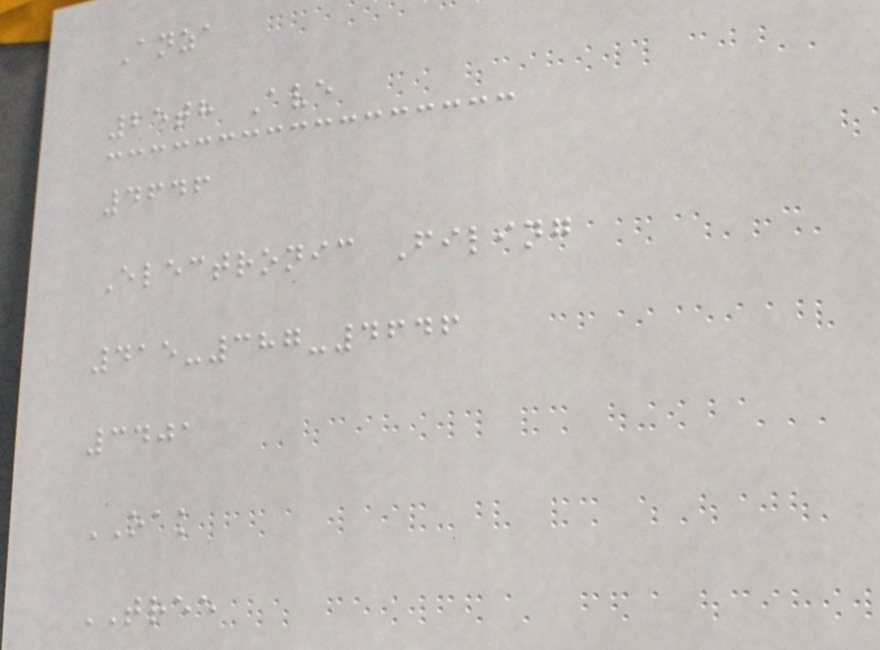Anza
25th Ave
4646
Electronic Filing
415-387-4646
3401
OAK
TREE
